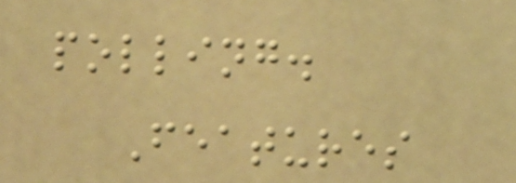polling.
Features
